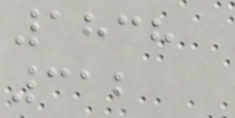1838
312
